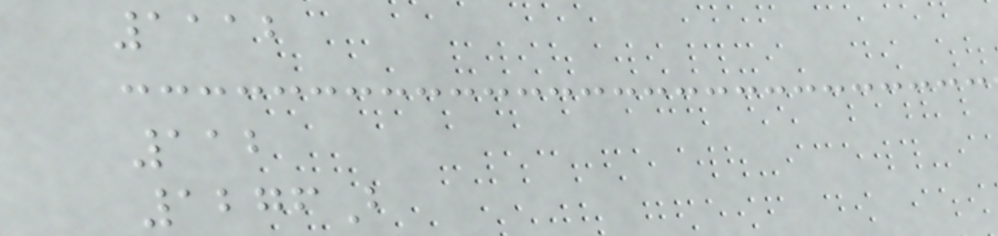1112
112
1276B
